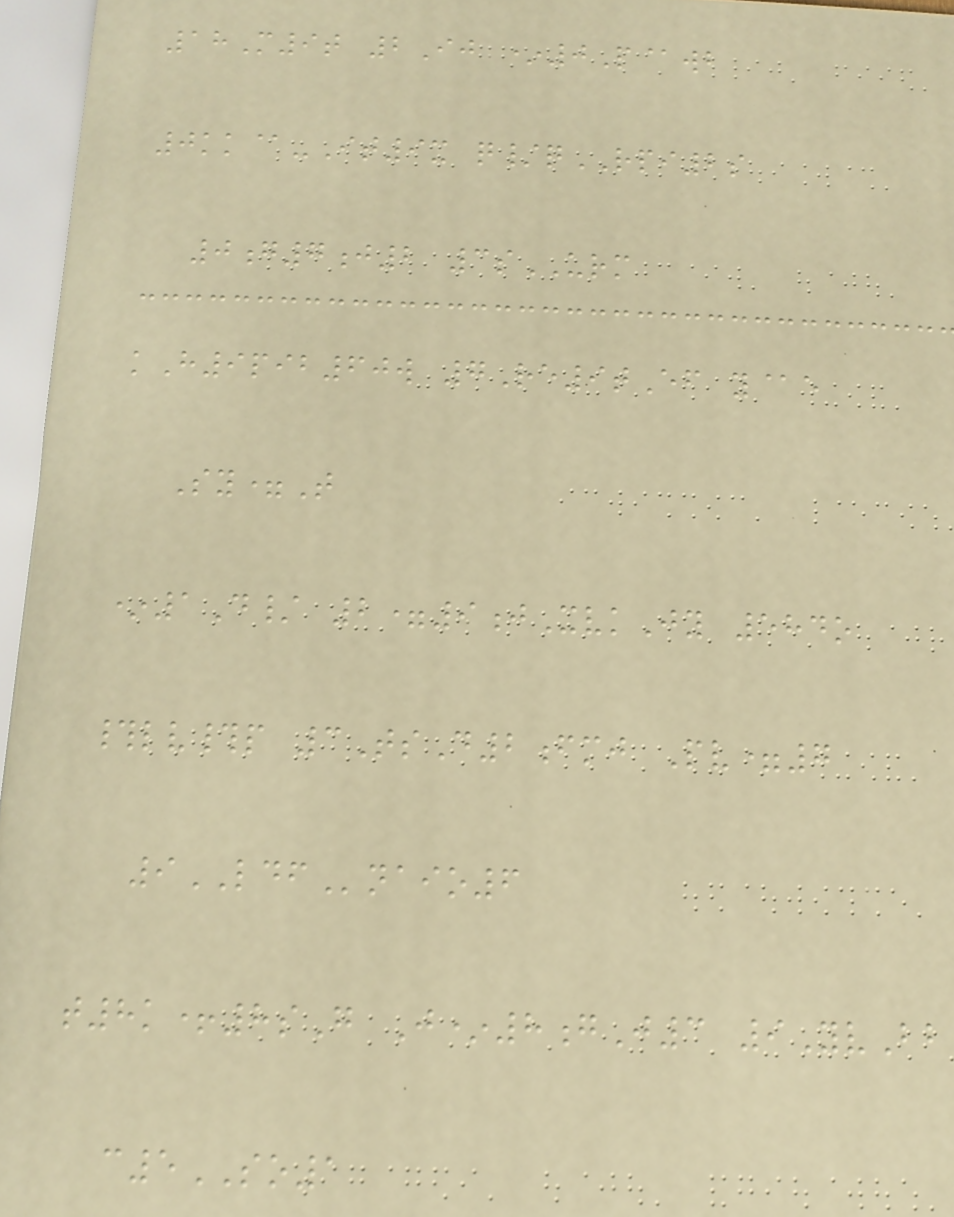18M9t 2Ij *0P@wb
0kk@-It9x q/qRPI2s
0g7j2 3sURM
kH9pib60w 7Re9tEf y@e
Sy=T
*1D/ 2=9jXvkJy 584o
#lv#p 3TsD2fmj Pv=7
9LDFnaio6
t8k+8sG J*8gJ3 9YvBb
c5SO1
